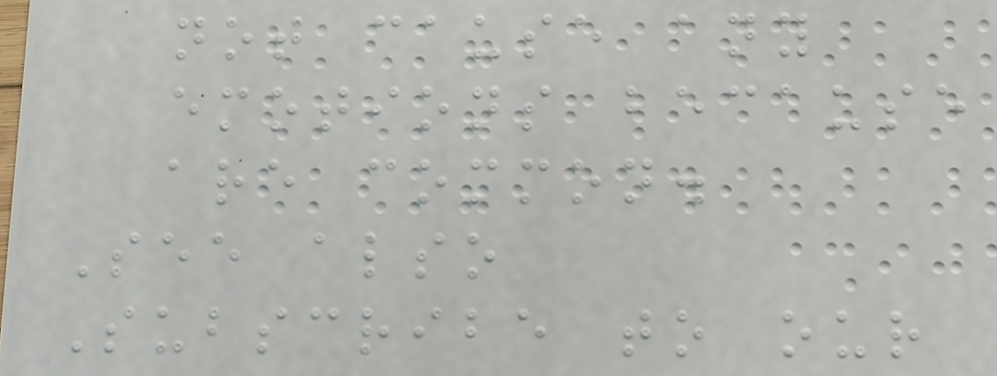not cause any
emotions because
are common.
See also
Subscribe to our
